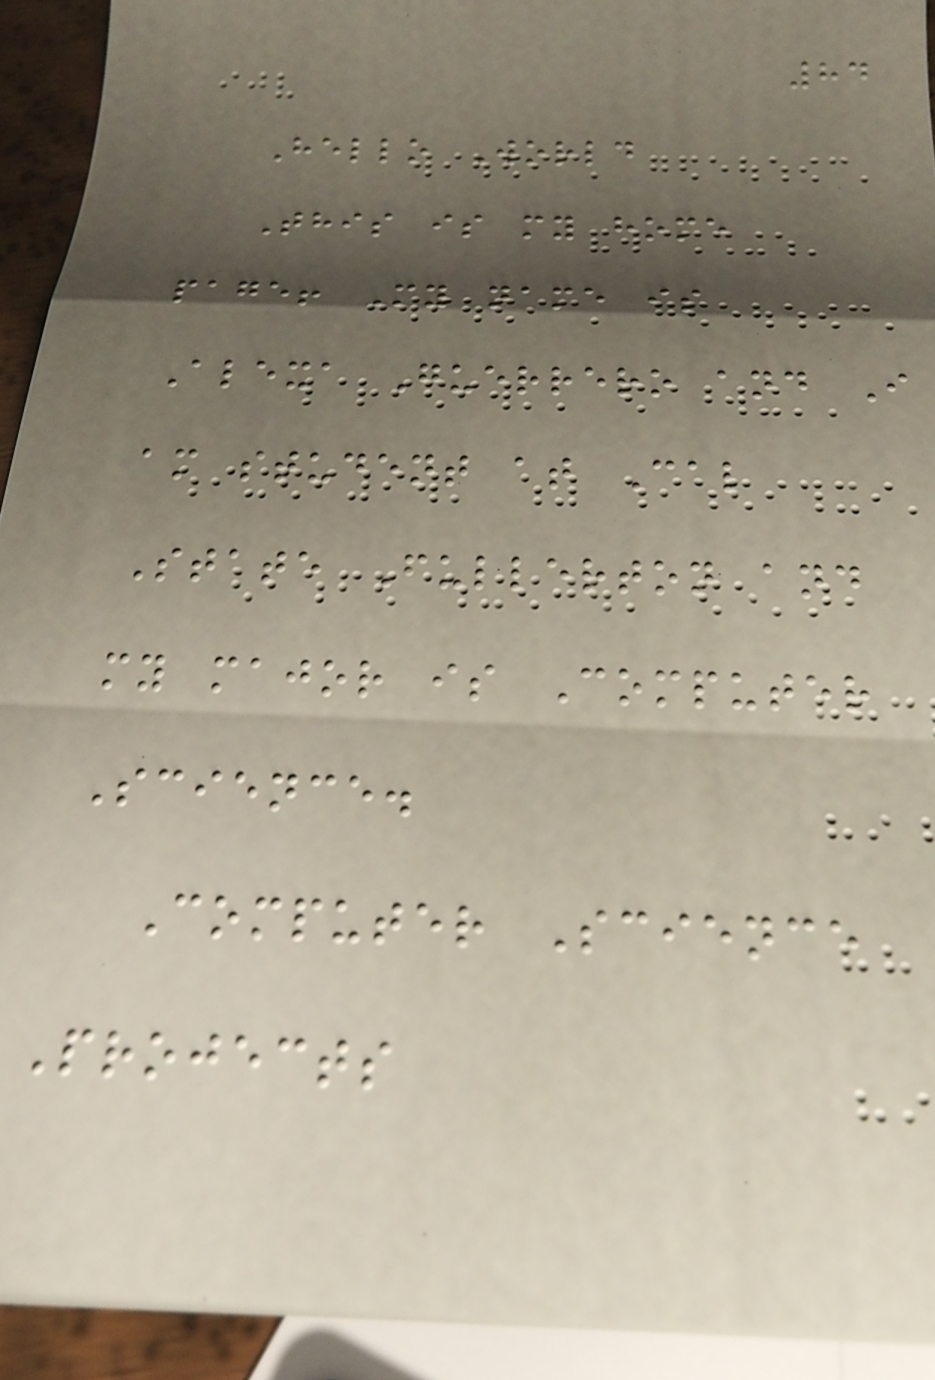84
Hello World
This is my home
page! My name is
Alexa Guerrero and I
am student at Cal
State Fullerton and
my major is Computer
Science.
Computer Science
Projects
